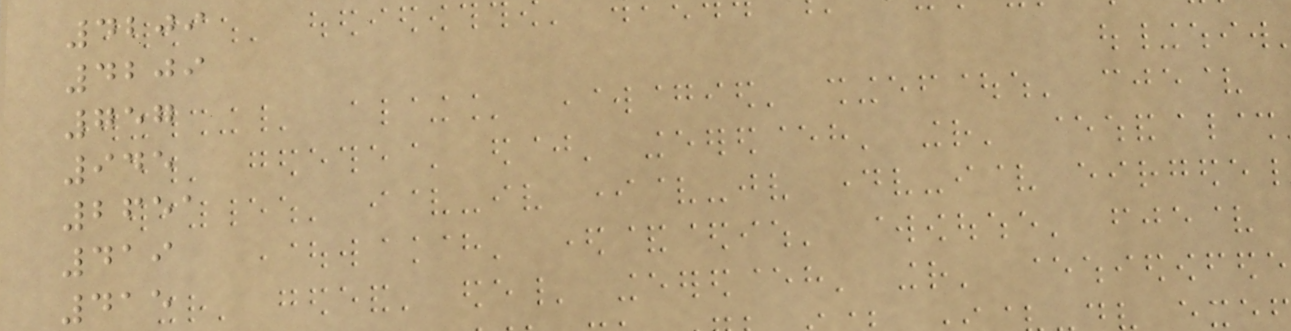4209
4209
757
945
2651
419
415
